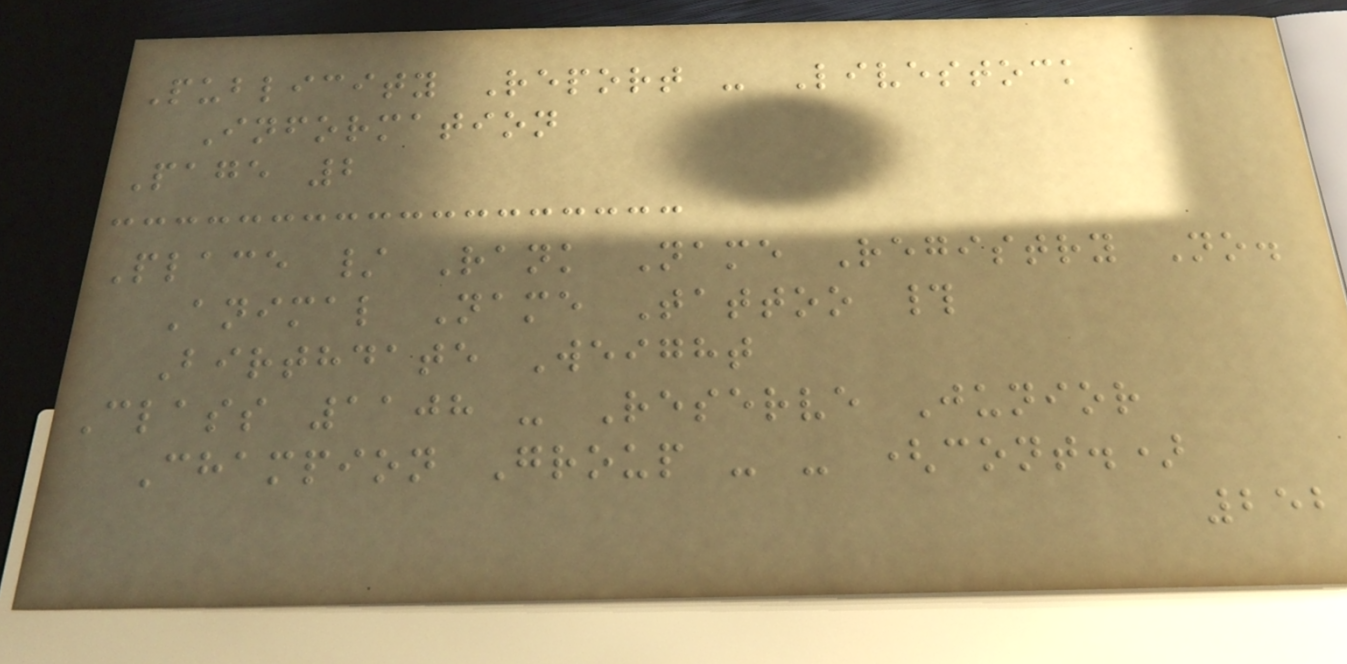Publicity Report - Livestock
Information
Page 2
Place / Rank Name Registry No.
Animal Name Tattoo #
Birthdate Weight
Class 1108 - Reserve Junior
Champion Group - - (cont.)
252
